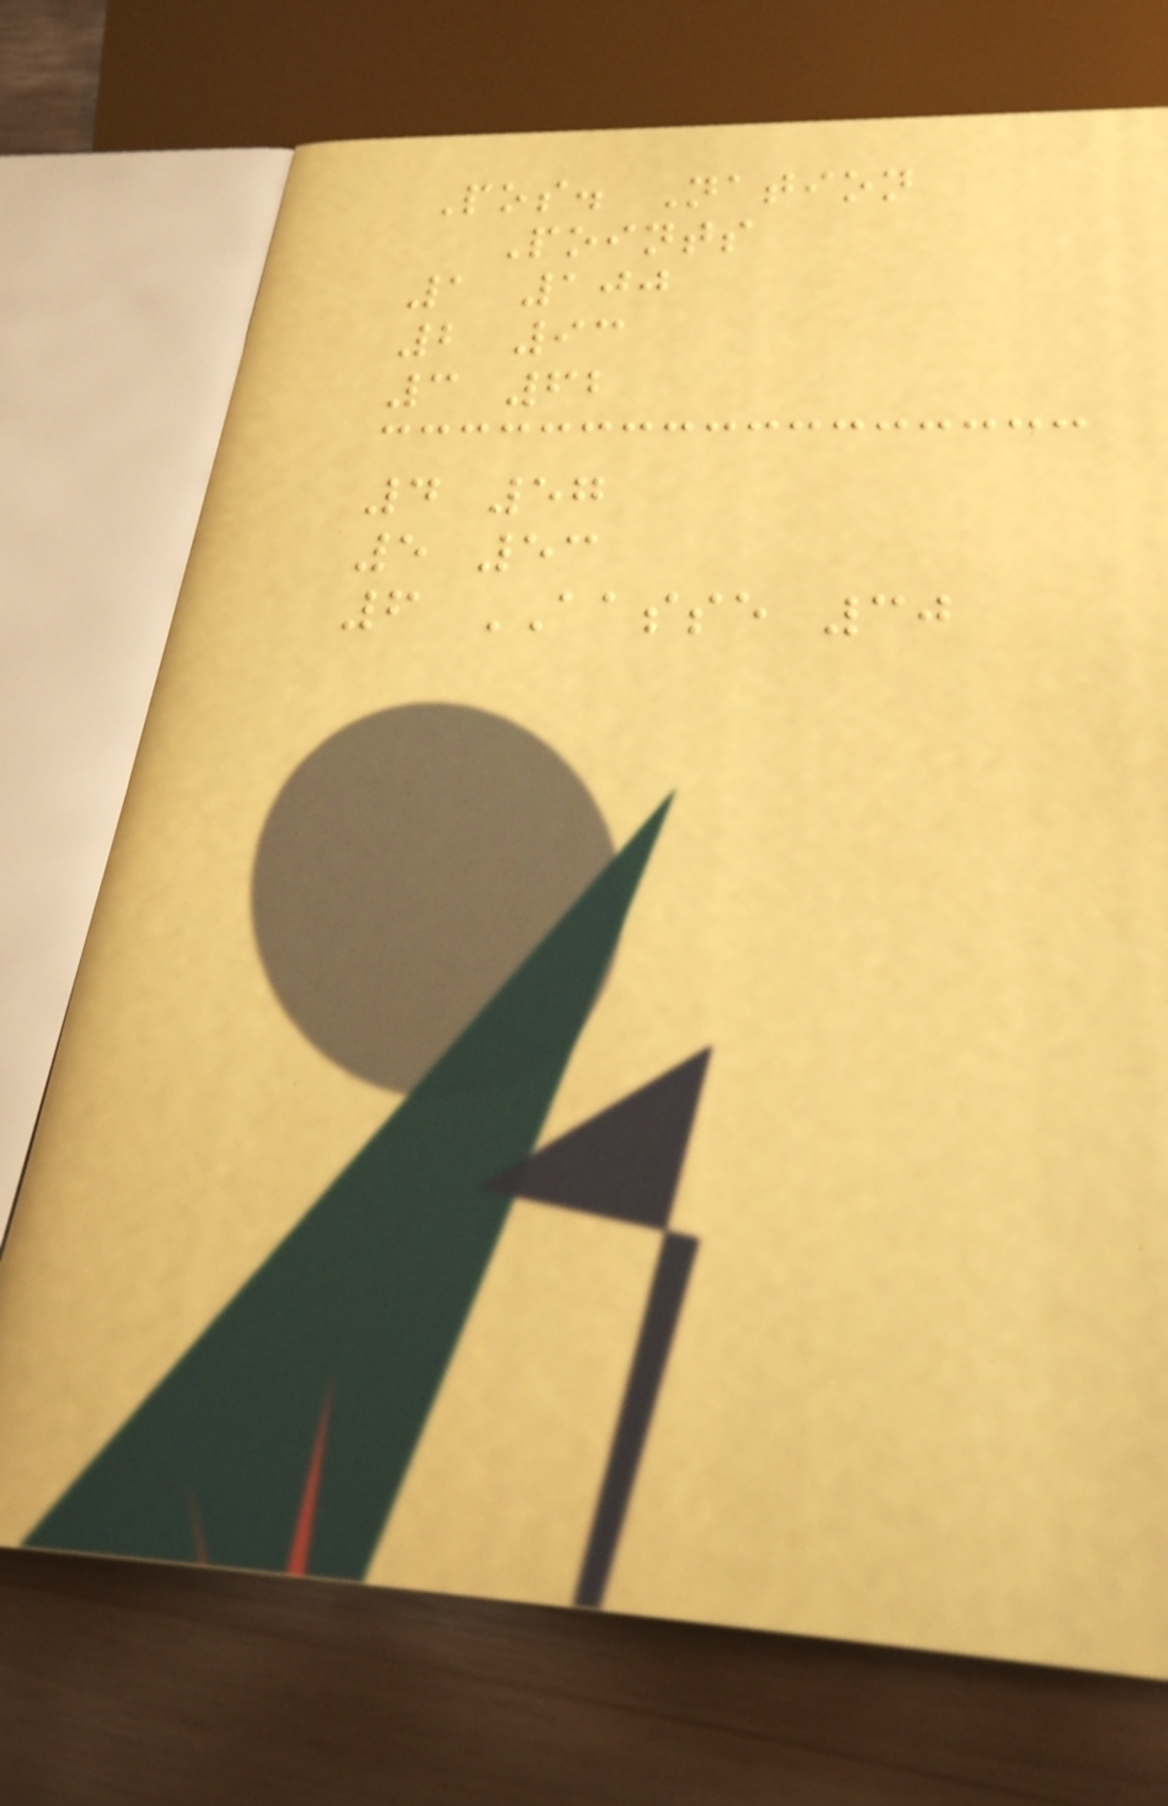Pos. Nation
Points
1 100
2 93
3 62
4 57
5 53
6 AASSE 30
